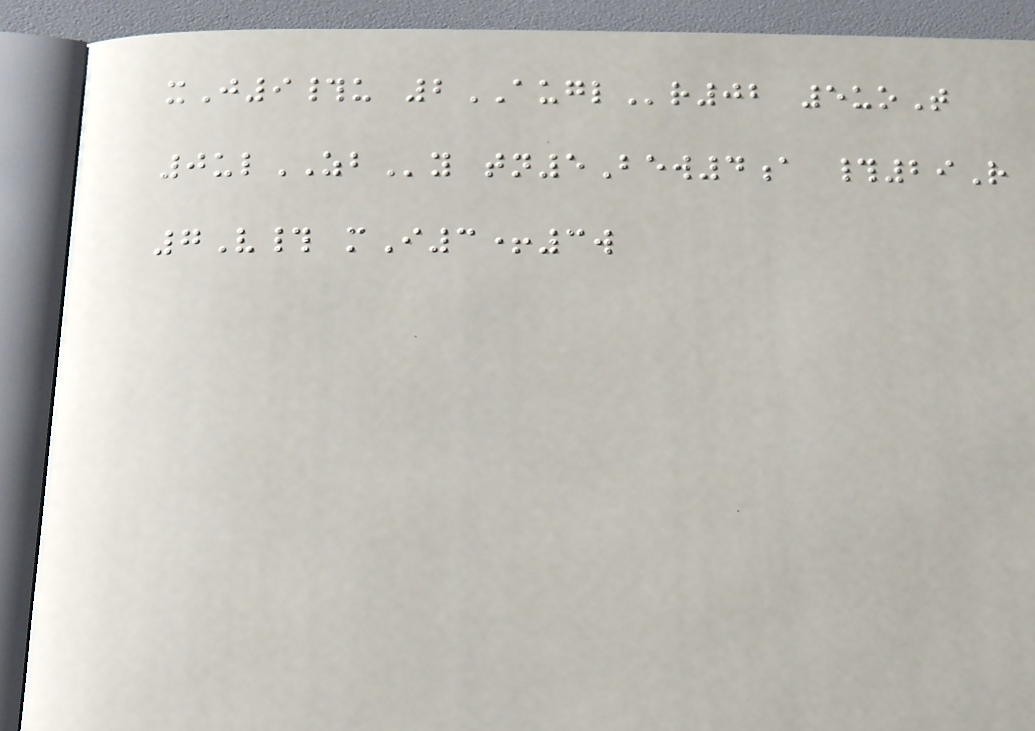xJ9#u 2AUGLr02 5uoT
0ulZBy tn5Bew4a #29R
7V# mI3+3w
